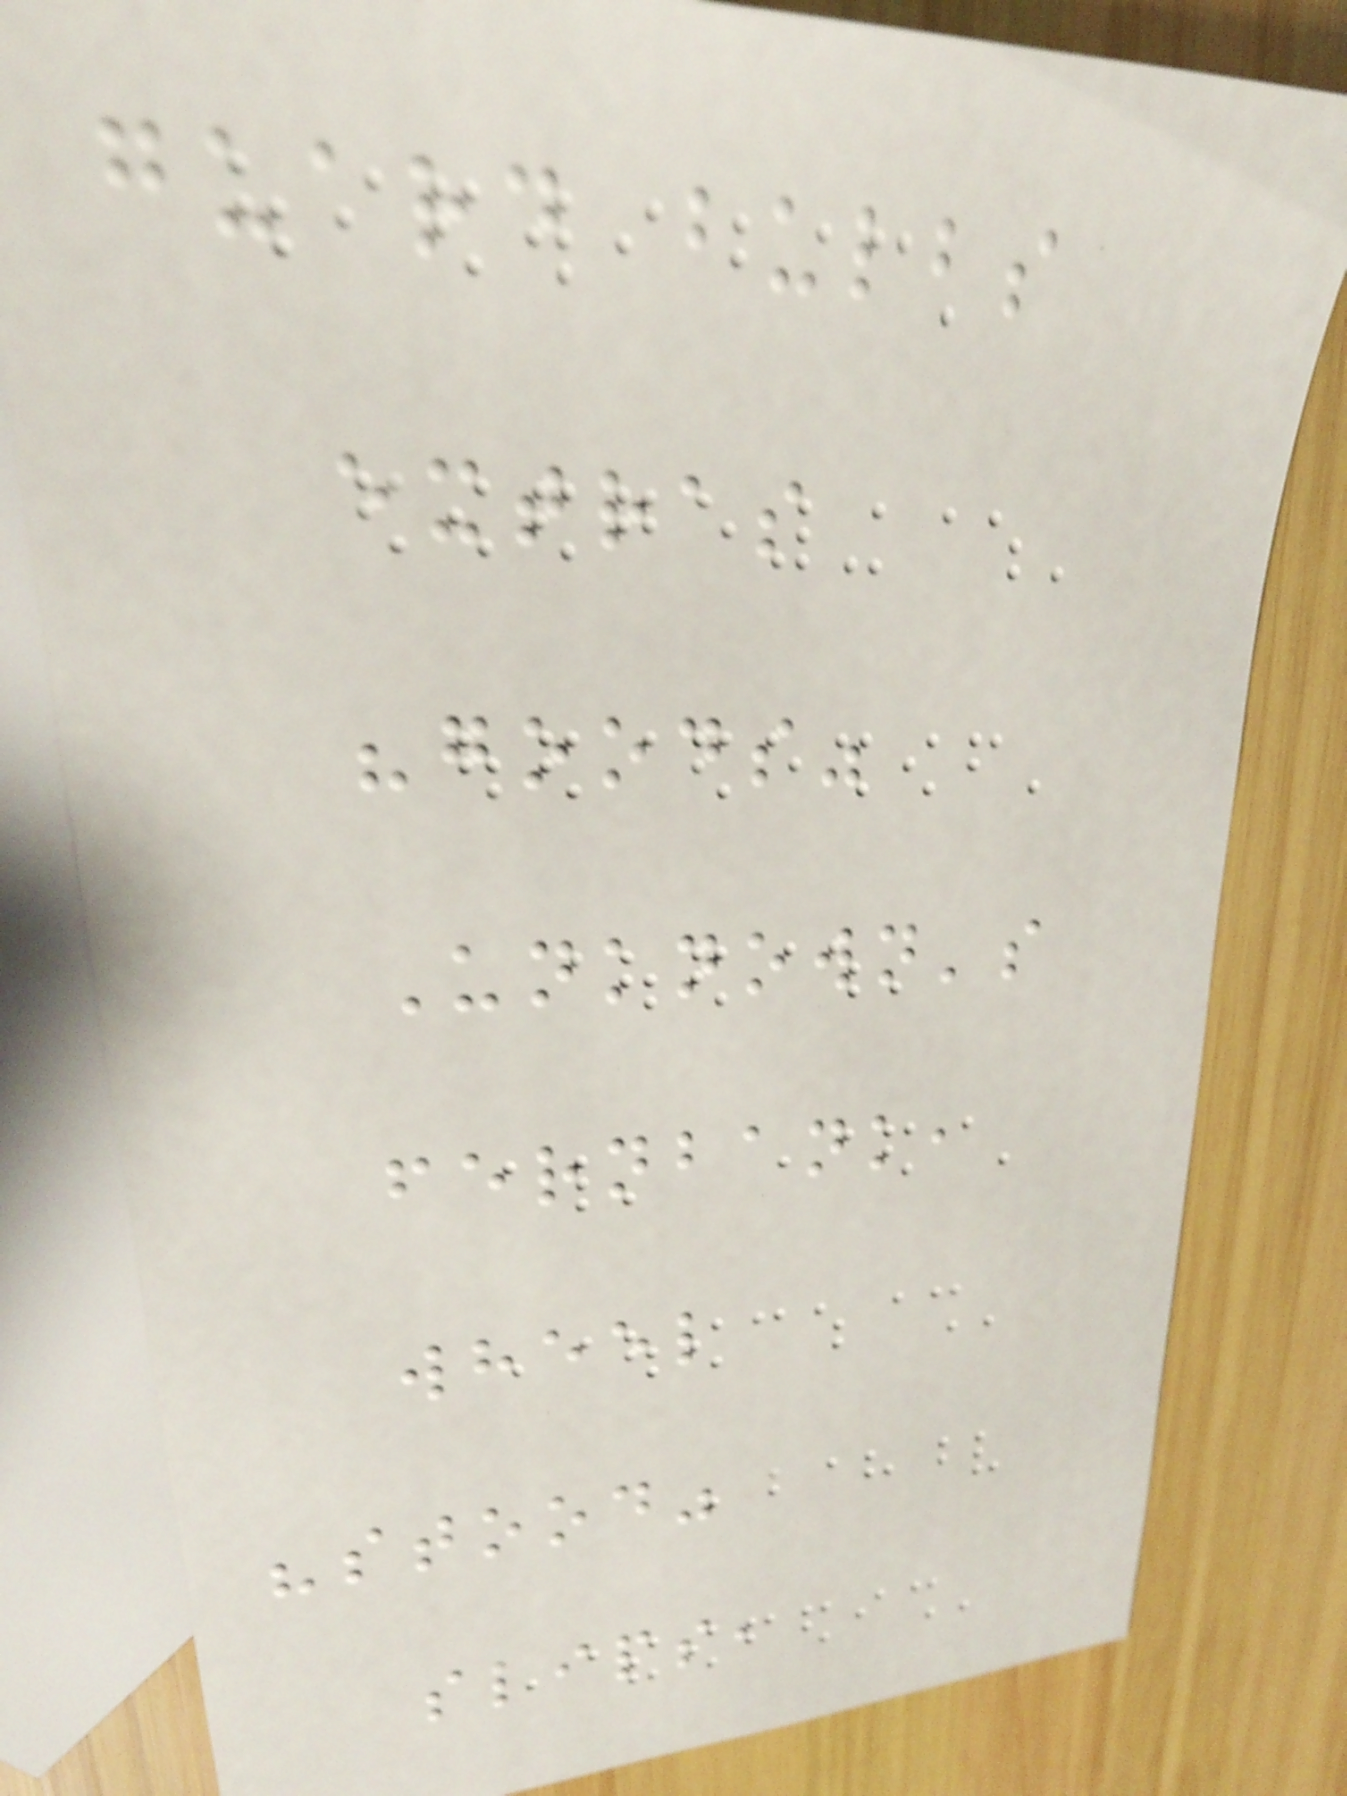guard bulbs
extras
"goods"
Unknown's
fernbank,
wheel
"stood"
slips,
